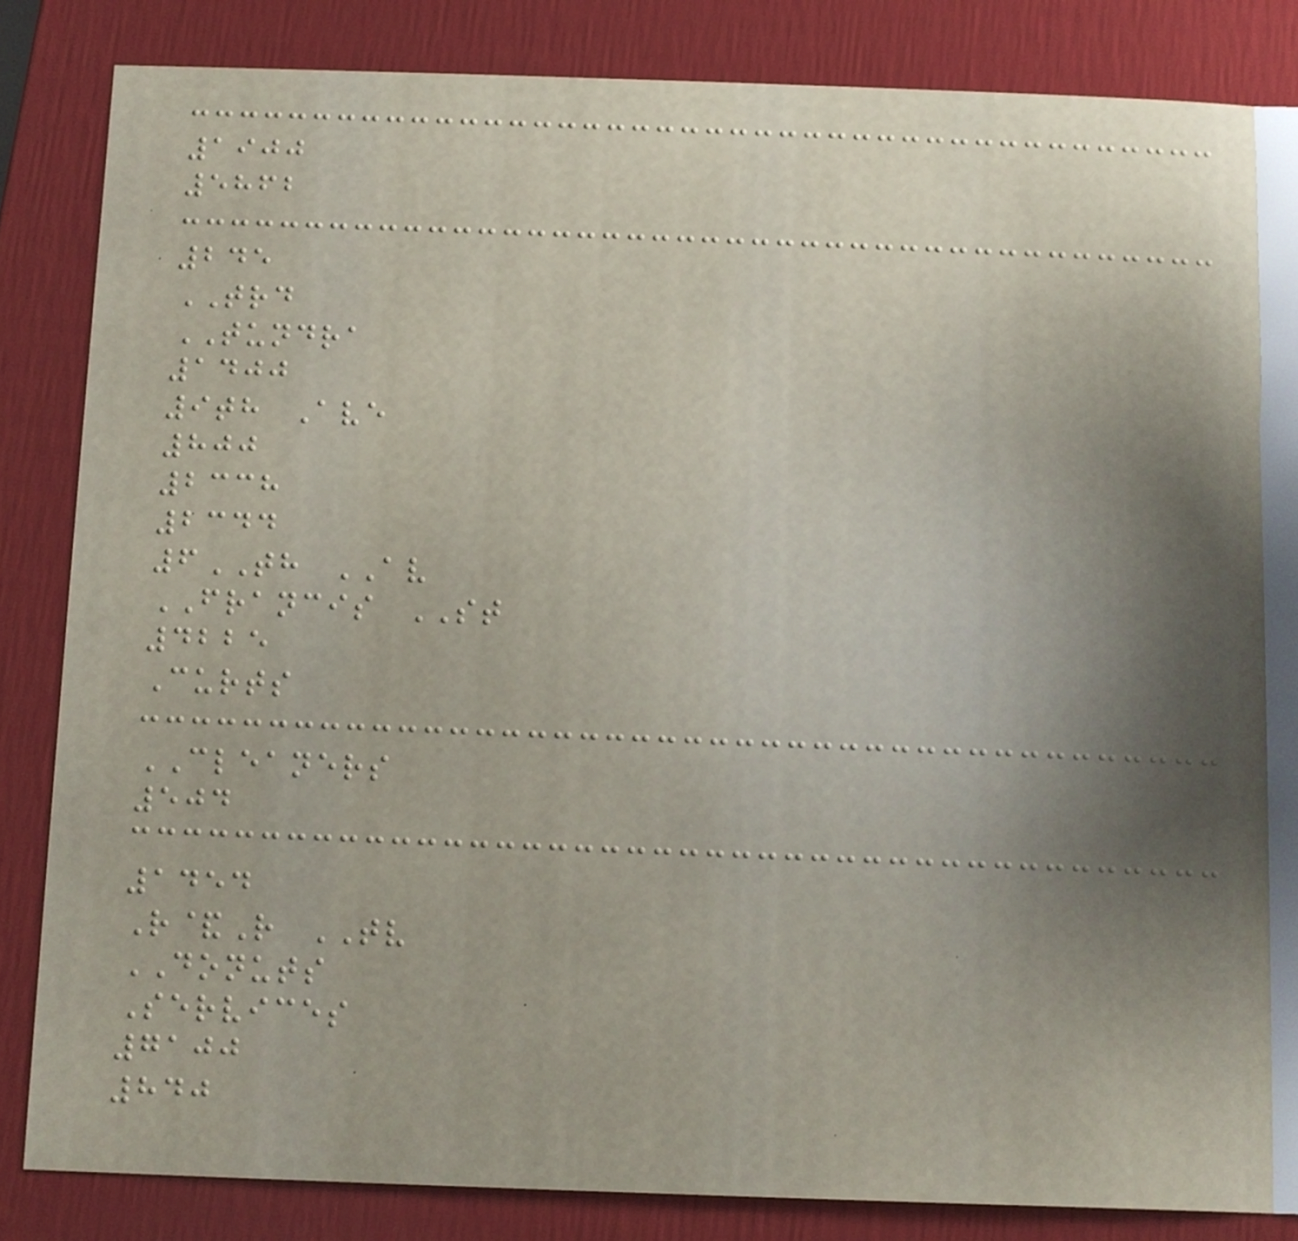1900
5862
245
TRD
TUNDRA
1400
9th Ave
800
2338
2344
6TH AV
FRANCIS ST
4225
Curts
CLEANERS
504
1454
R&R TV
DONUTS
Services
7100
840
